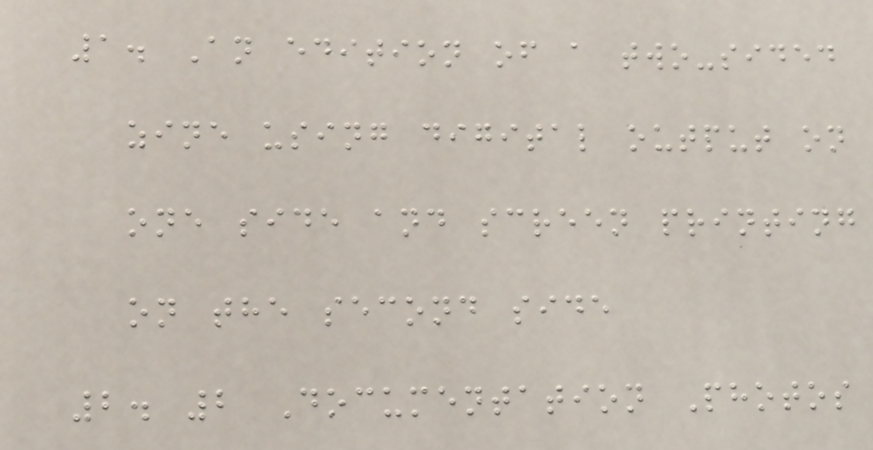1. An edition of a two-sided
zine using digital output on
one side and screen printing
on the second side
2. 2 Documentation Photos
